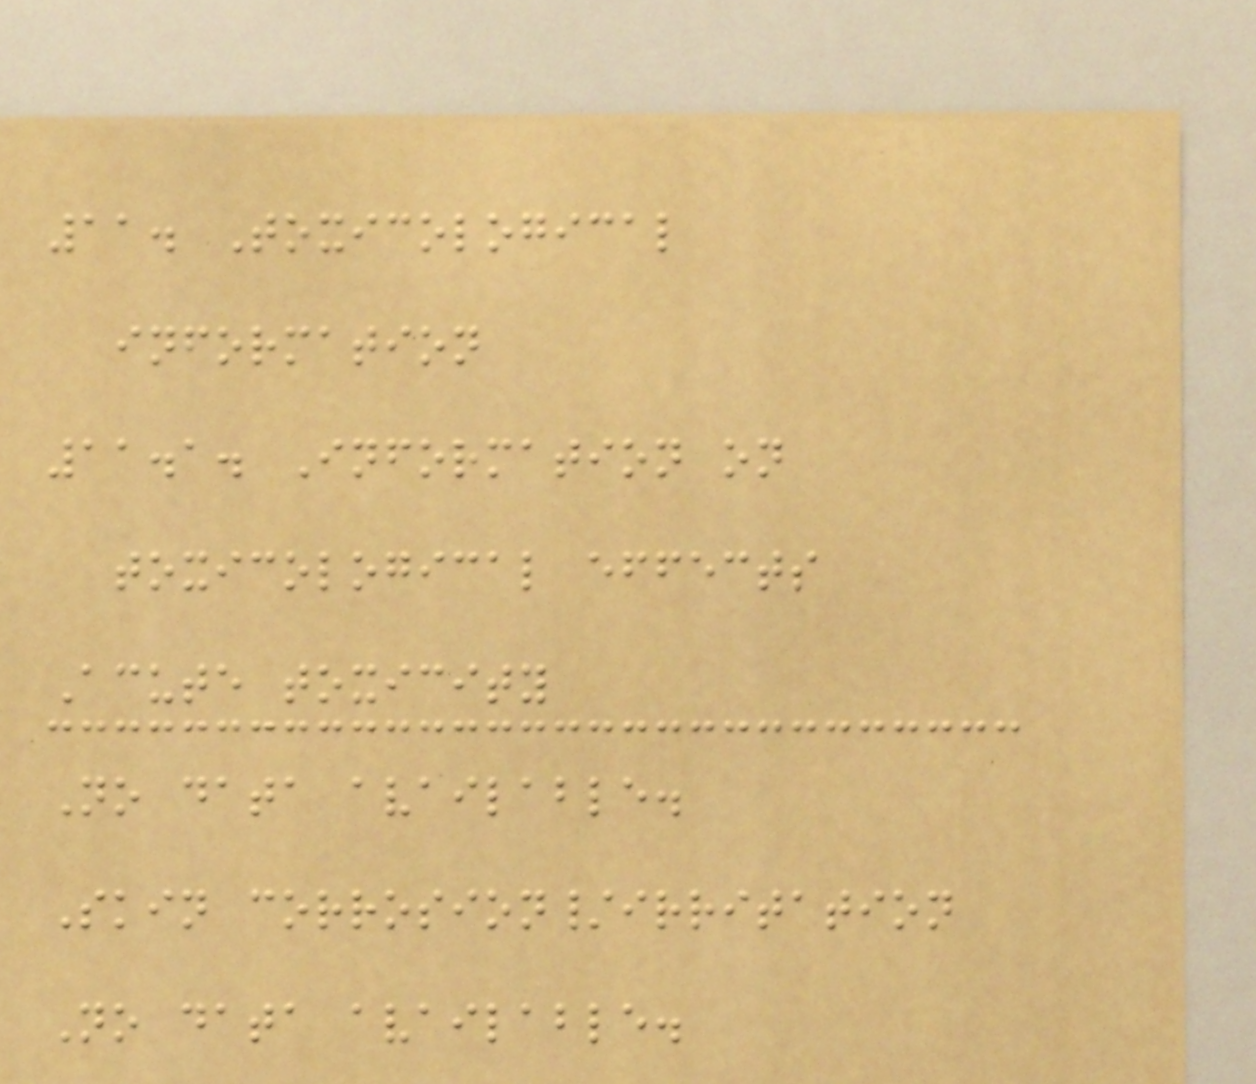11. Toxicological
information
11.1. Information on
toxicological effects
Acute toxicity
No data available.
Skin corrosion/irritation
No data available.
